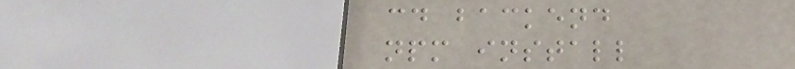cd backend
npm install
